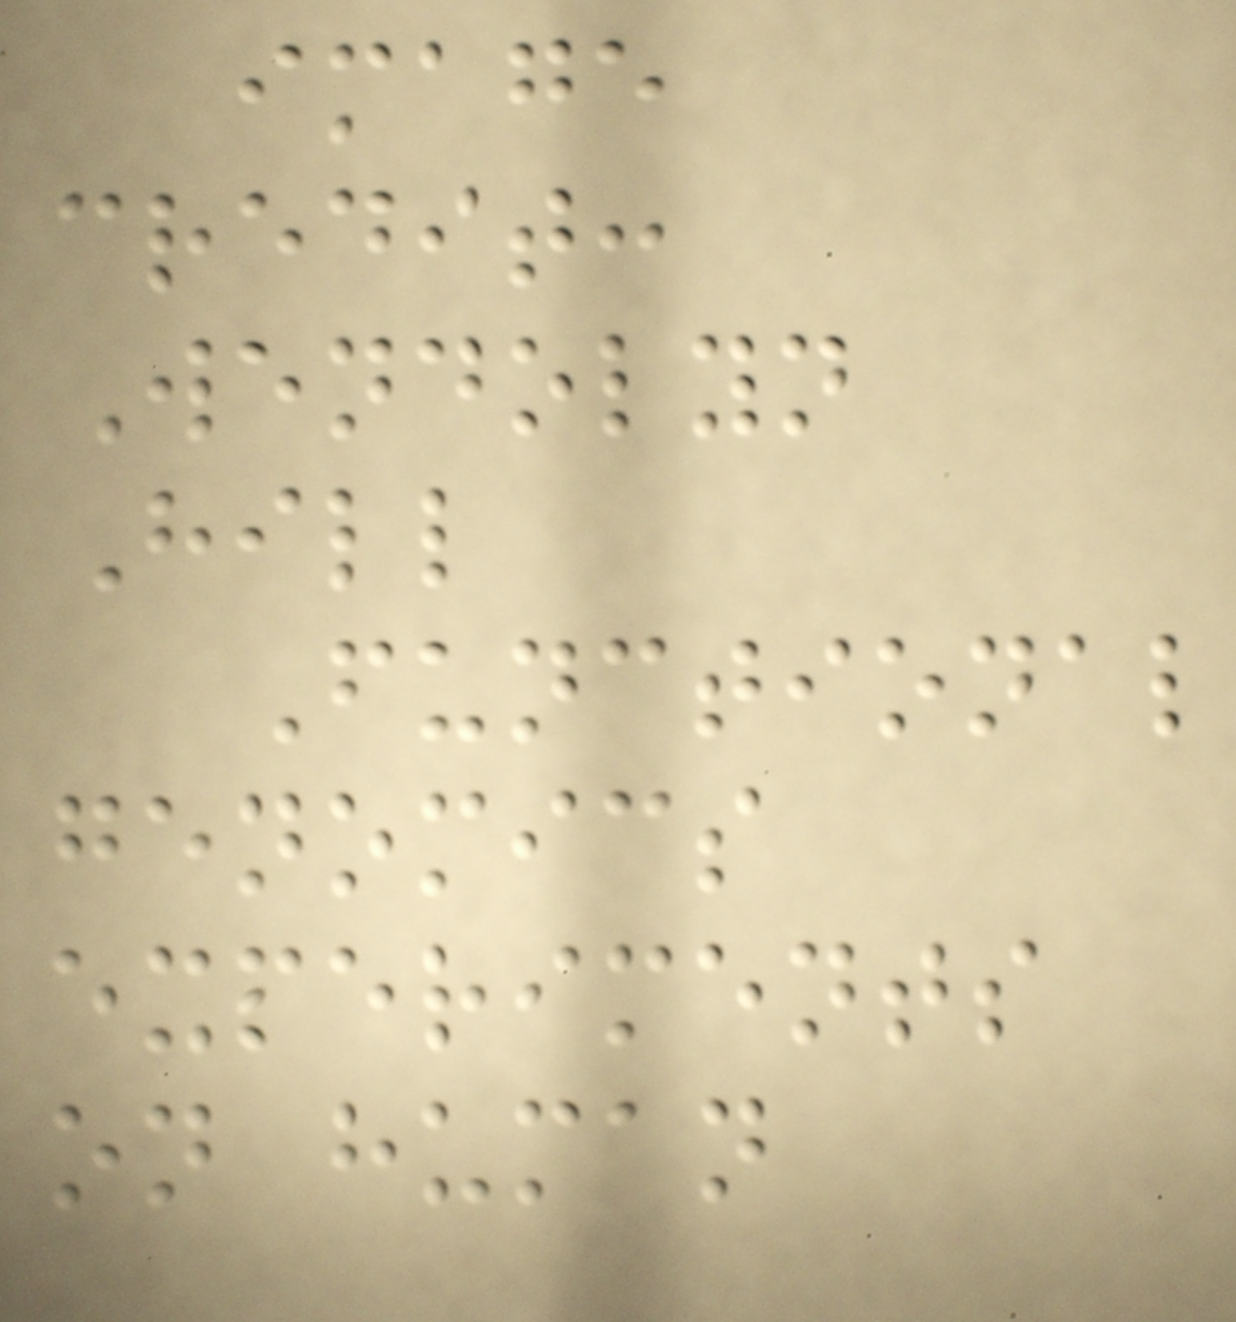image
credit:
Wendolyn
Hill
Functional
genomics
experiments
on human
